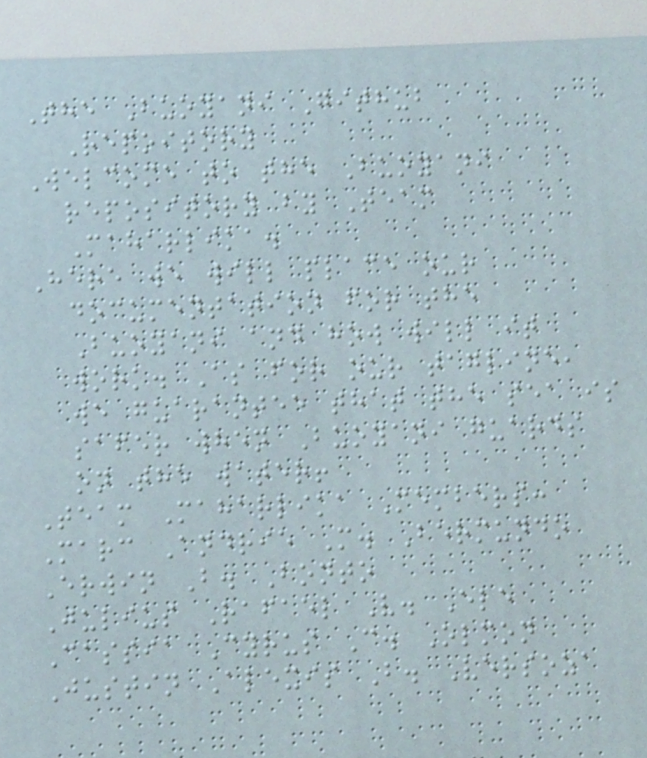The Buoyani Github
Repoitory
Welcome to the Buoyani
repository by Team
Maharlika.
Here we will place our
documentation for the
Buoyani and how will it
work. As for our tagline,
we guarantee that the sea is
safer when Buoyani guards
on the water!
Team Maharlika Members:
Marc Andrie M. Bermundo
Erwin B. Bonto
Julius Rafael V. Ele
Cassia Cyrus C. Olmon
Justin Alexis B. Versoza
